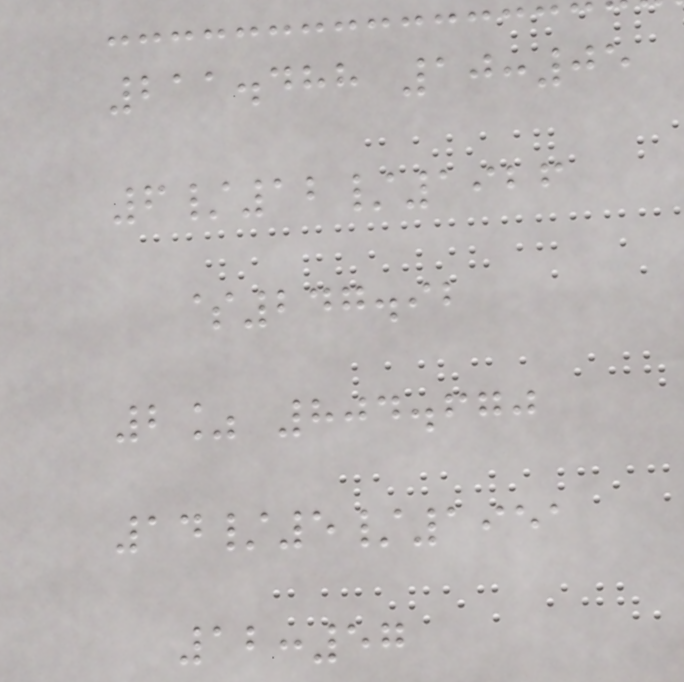211.488 10:05
6/12/1926
$247.92
2% 804.670
14/5/1951
12:57
